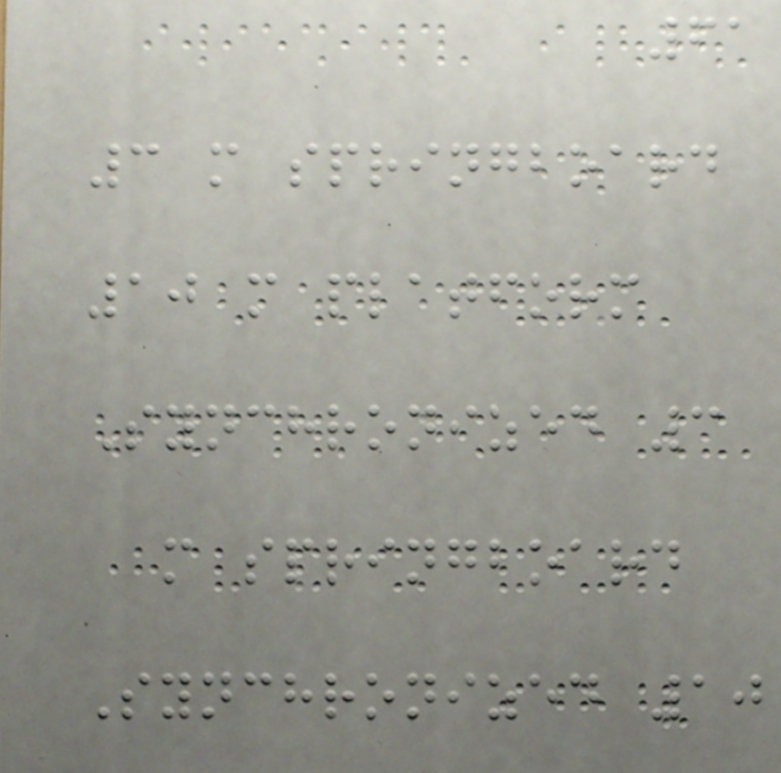61
3 m springboard
10 m platform
Synchronized 3
m springboard
Synchronized 10
